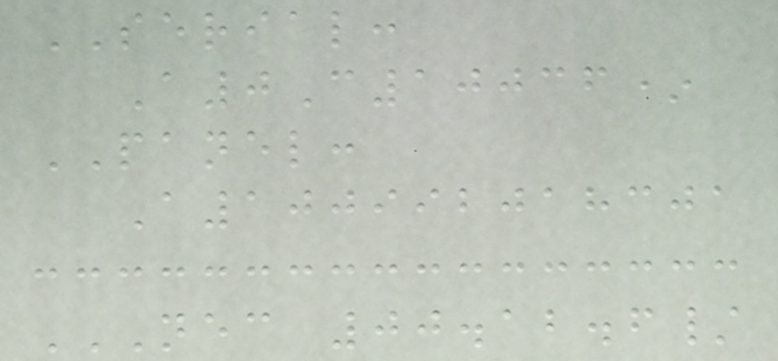SERIAL:
A0C10036*
PANEL:
A100992018301
NEC 00.12.6/
